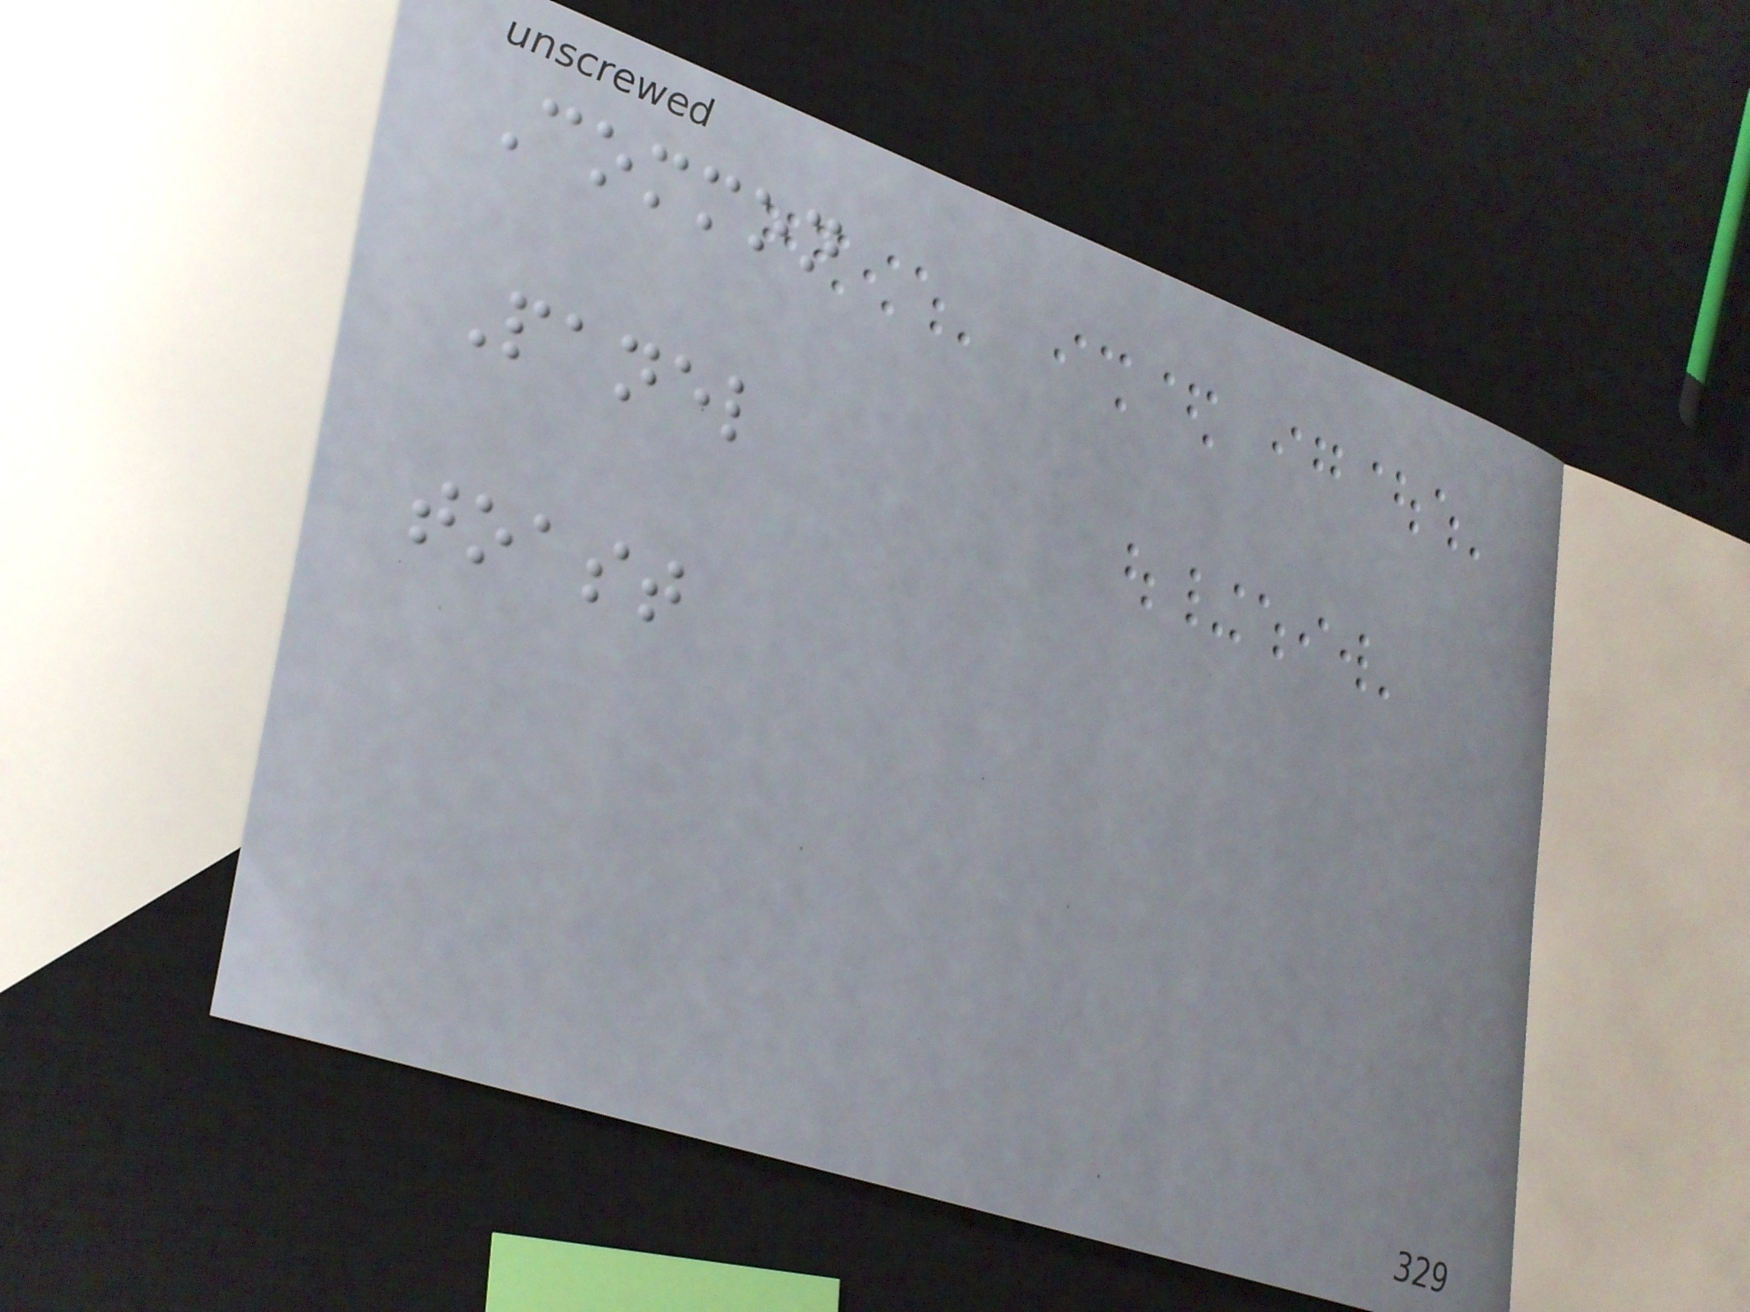Common
Panel
toast
